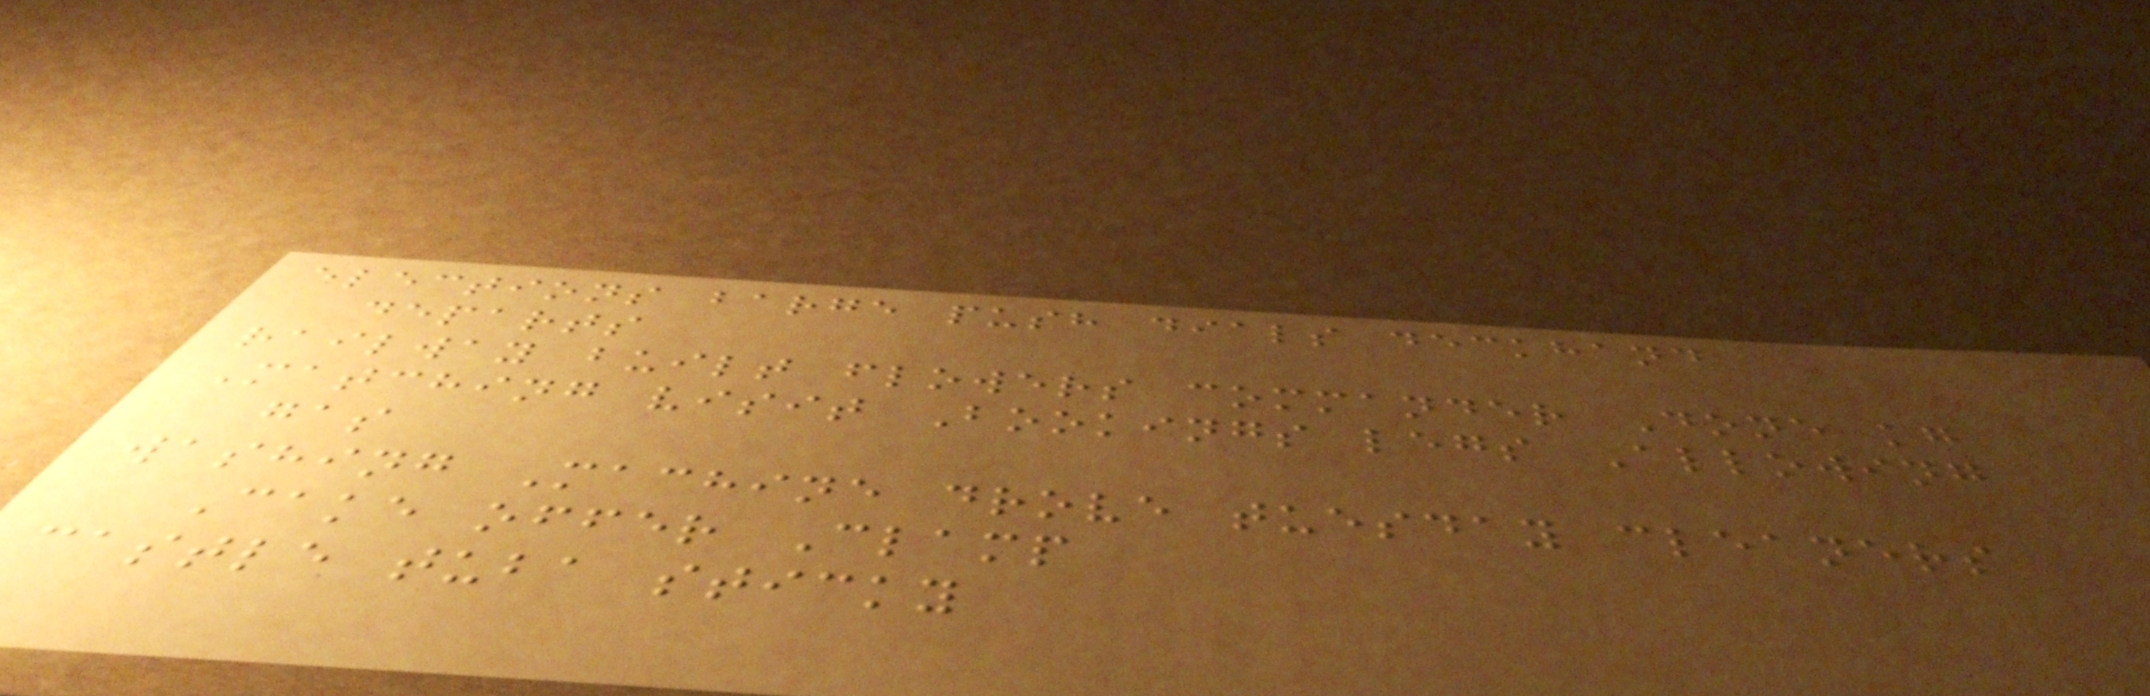elections barge push dials deckhand
departs
railway built flowers commander Done kg
Matching visit Bookings legs Allowing
gas
washing Machine drove tuesday cleaners
Cake offer Clamp
castle tuba sticky
